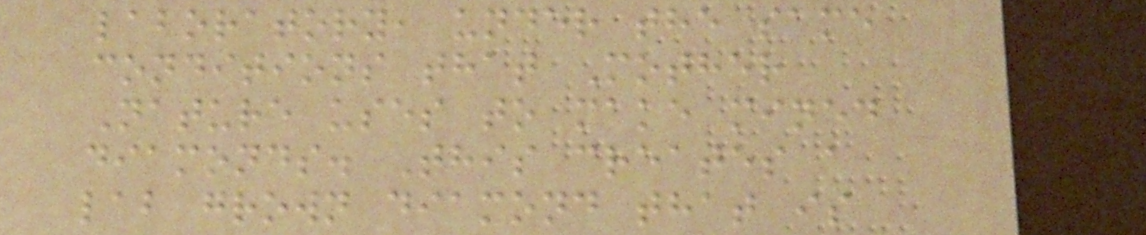laboratory, under the same
conditions that Mother
Nature uses to make mined
diamonds. This creates a
lab grown diamond that is
